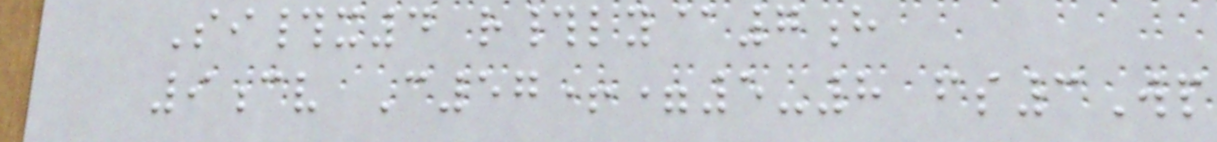Si#x4 r#ly@7h
9cv C57+=5-8 fs3Wp
